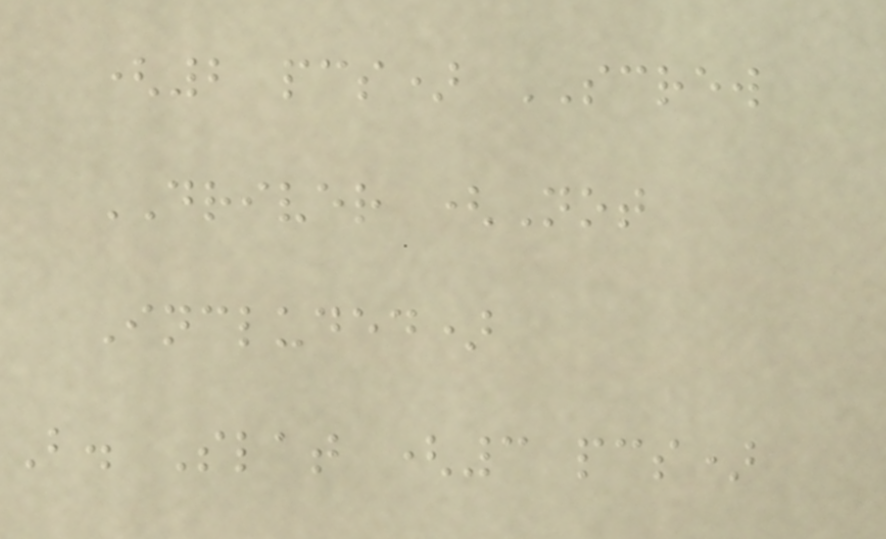(2 pcs) SCREW
DRIVER (Not
Included)
B. Slat (3 pcs)
